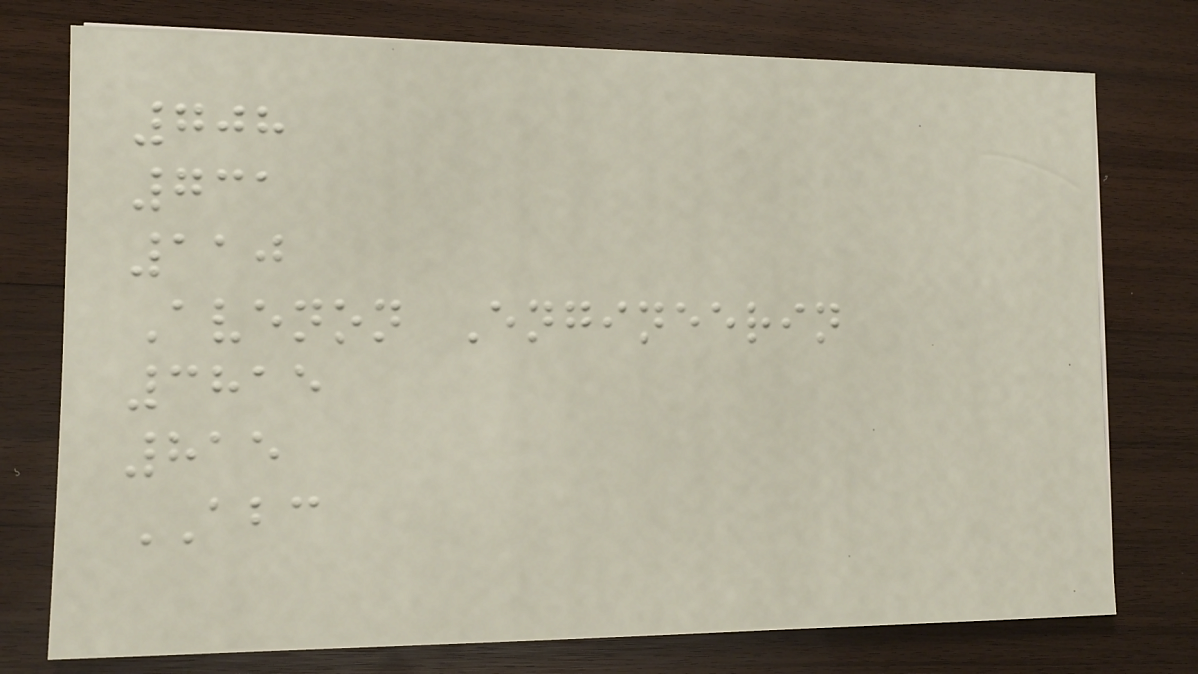708
731
110
Avenon Engineerin
3815
815
ABC
